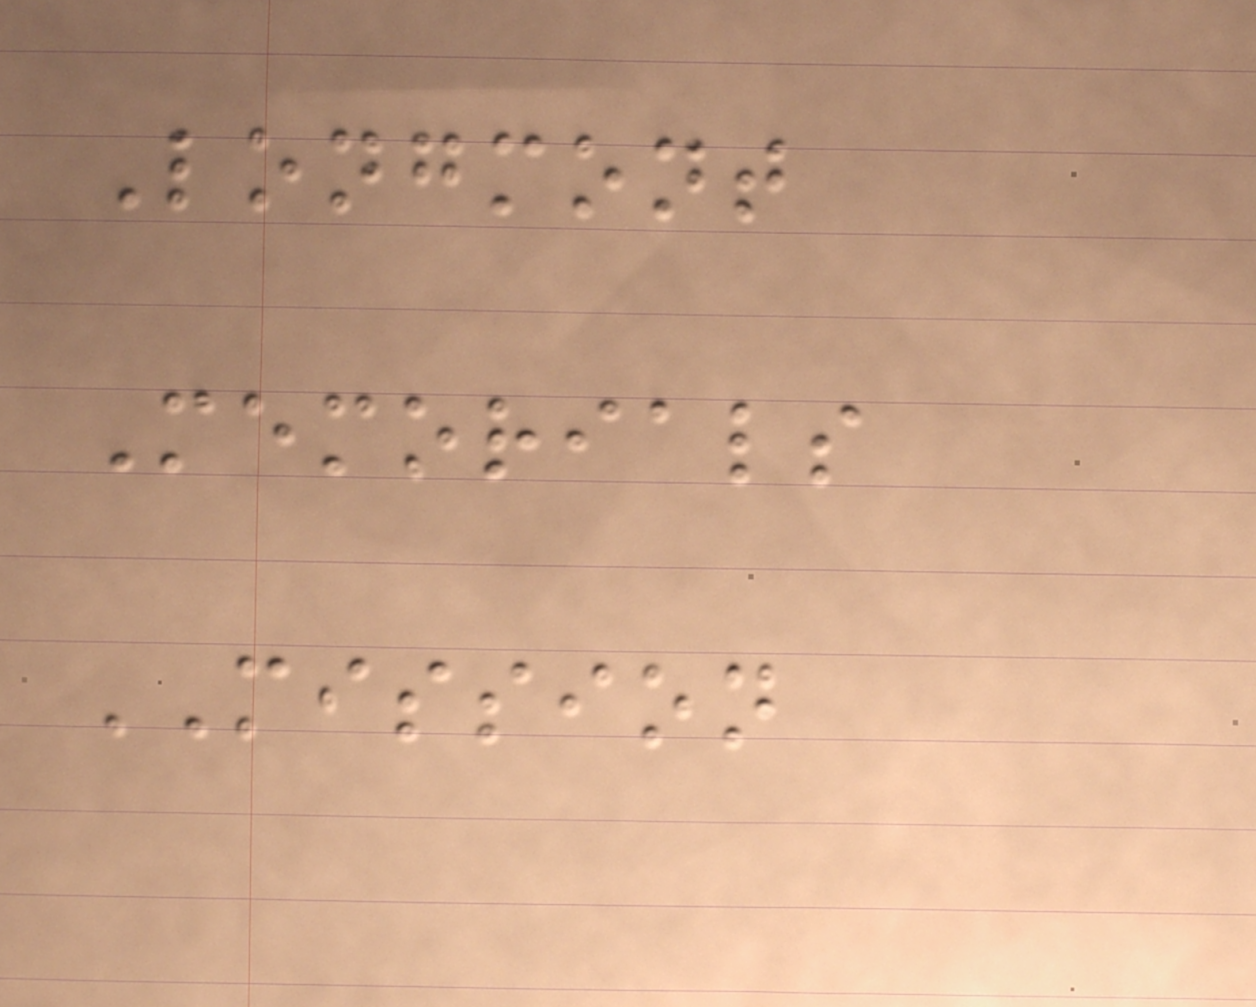Longmont
Memorials
MISSION
